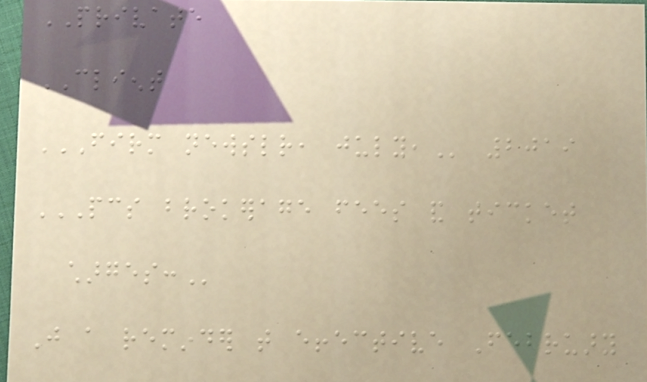PRIVATE
CLIENT
FIRM NEWSLETTER, JULY, 2019
PCS BROKERAGE FEES AND TICKET
CHARGES:
Just a reminder that effective February
